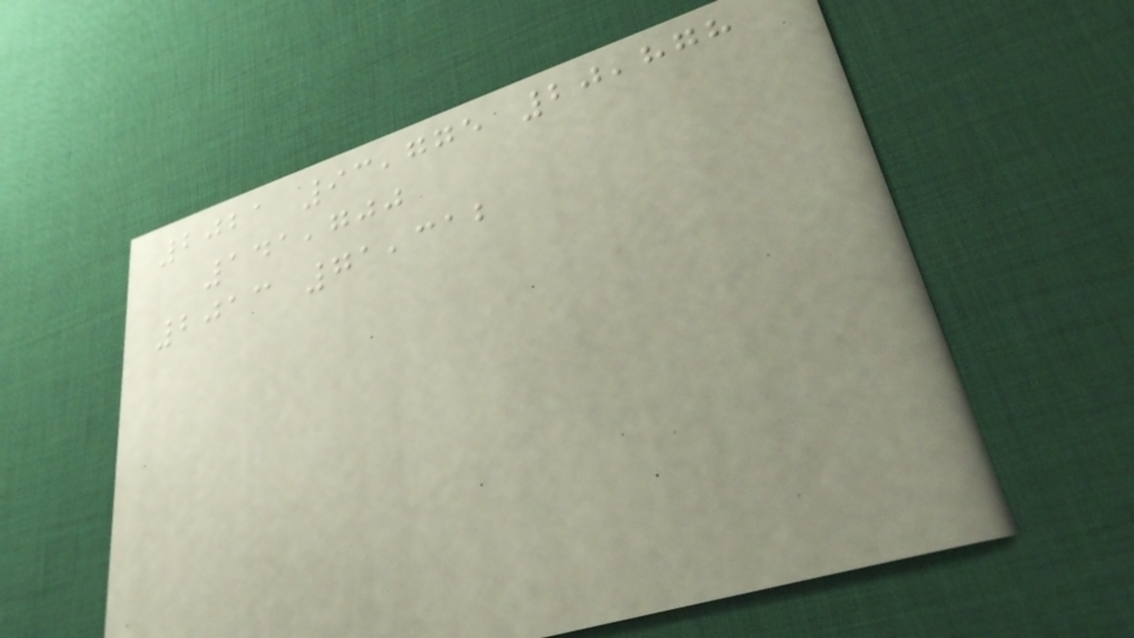2021 93,775 20,878
141,700
2013 71,312
